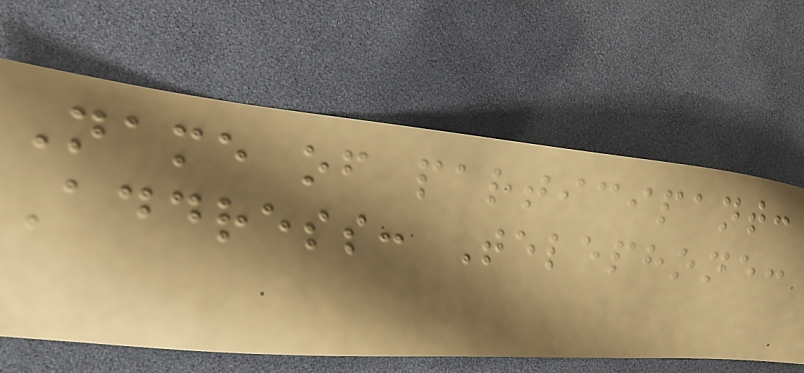Name of participant:
Address: Telephone:
